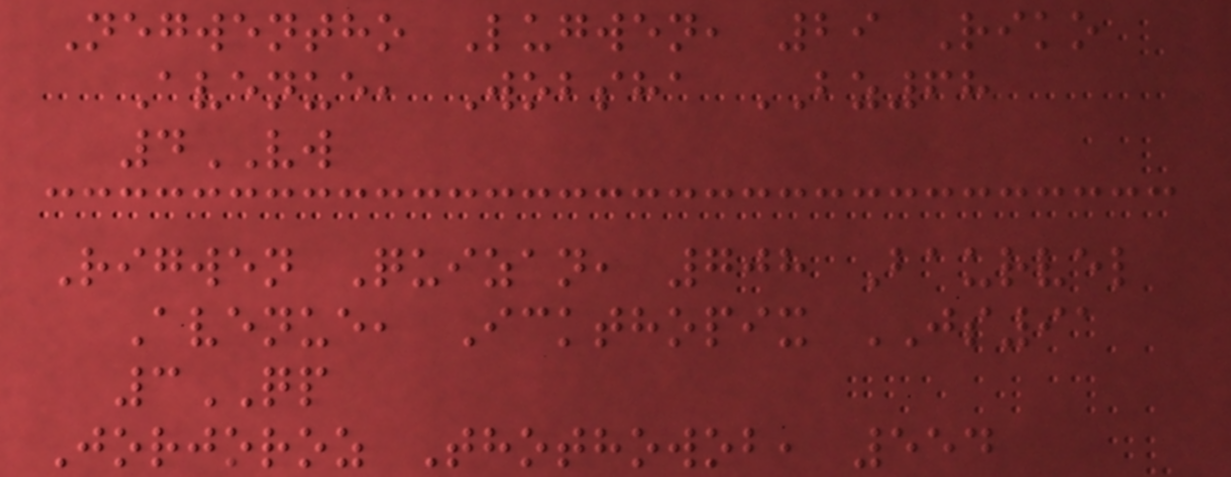Negwentho Lugwen, 29 Riko
Avenue, Wobsha BZ68
4VW
Rigwen Quizan, 708 Baurvel
Avenue, Ickthopix JS91
3QP
Jorjoroz Thothowob, 554
